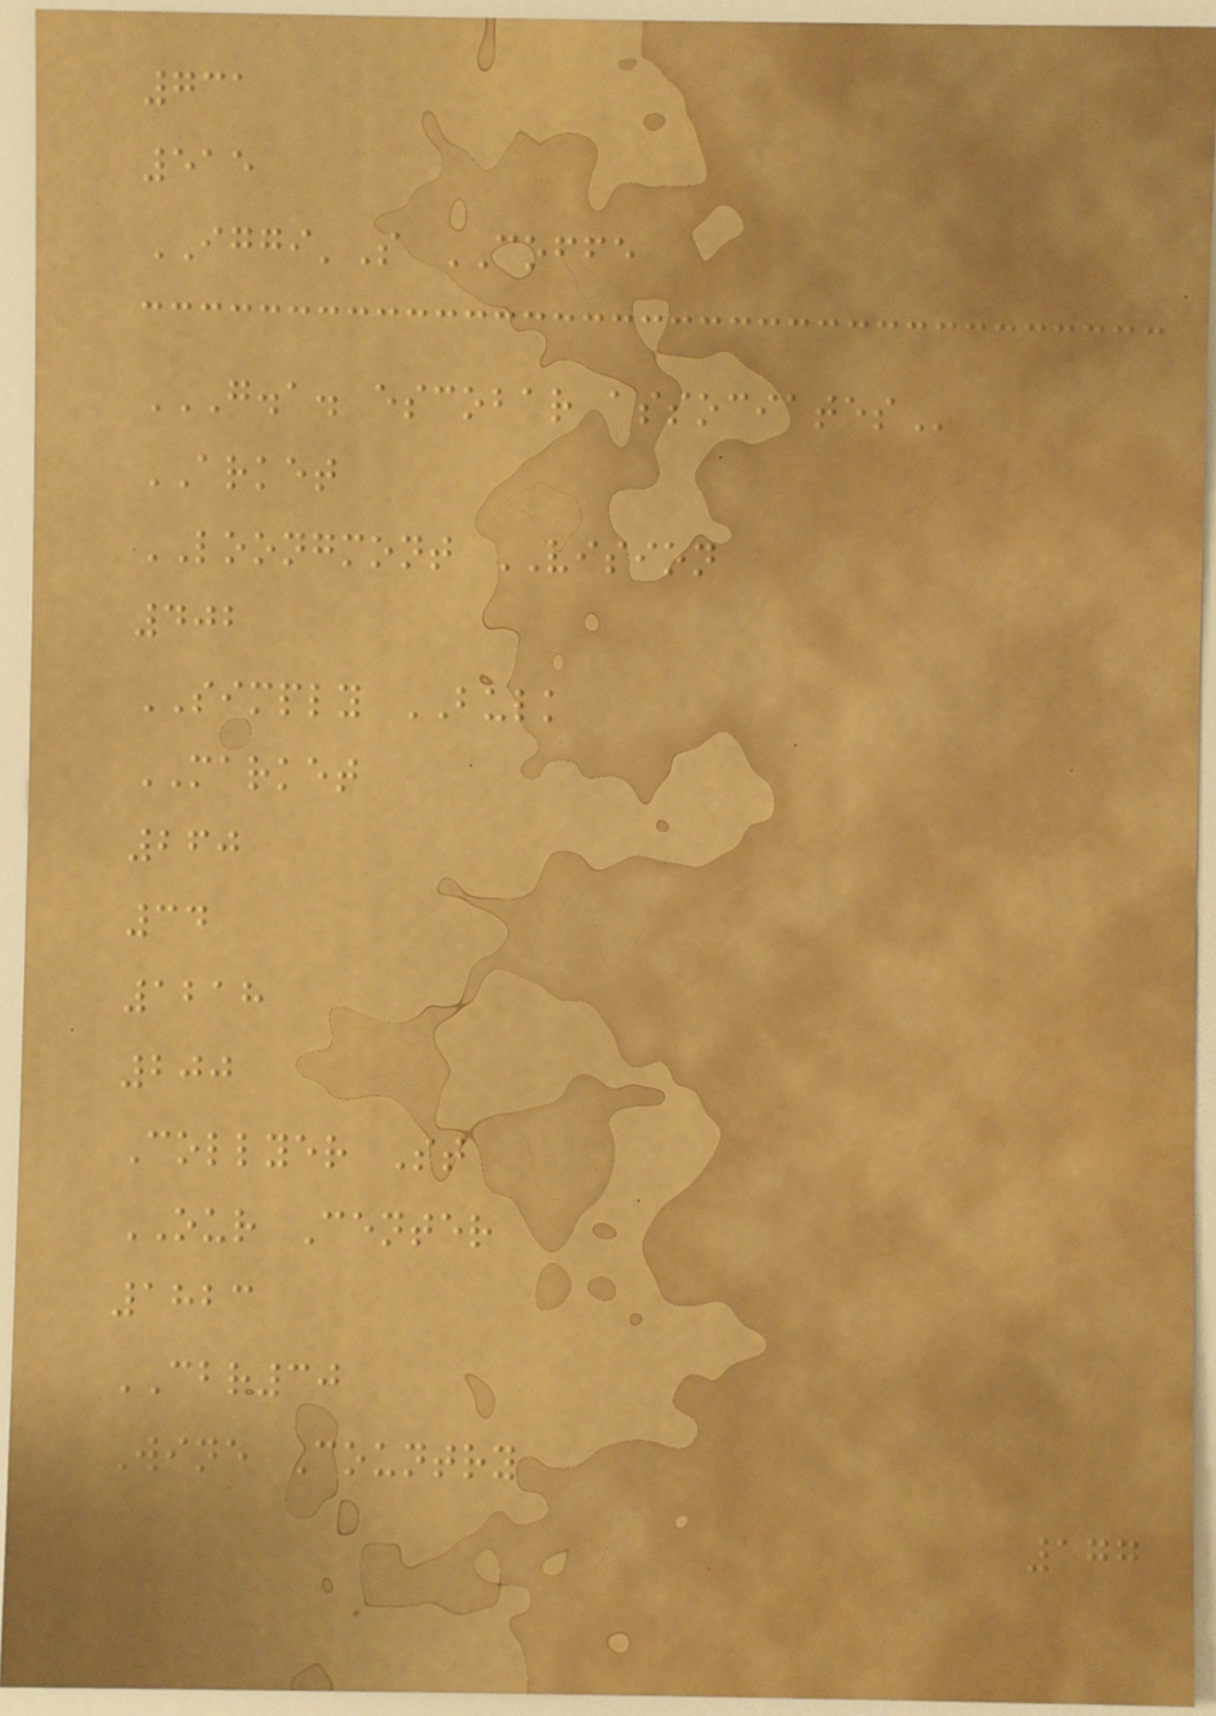731
515
IGGI'S COFFE
G.A. ESCOBAR ASSOCIATES
ARKET
LOONGMONT VISION
402
SIMPLY BULK
MARKET
260
34
1218
200
Collyer St
OUR Center
1823
CBR30
Wine Country
177
